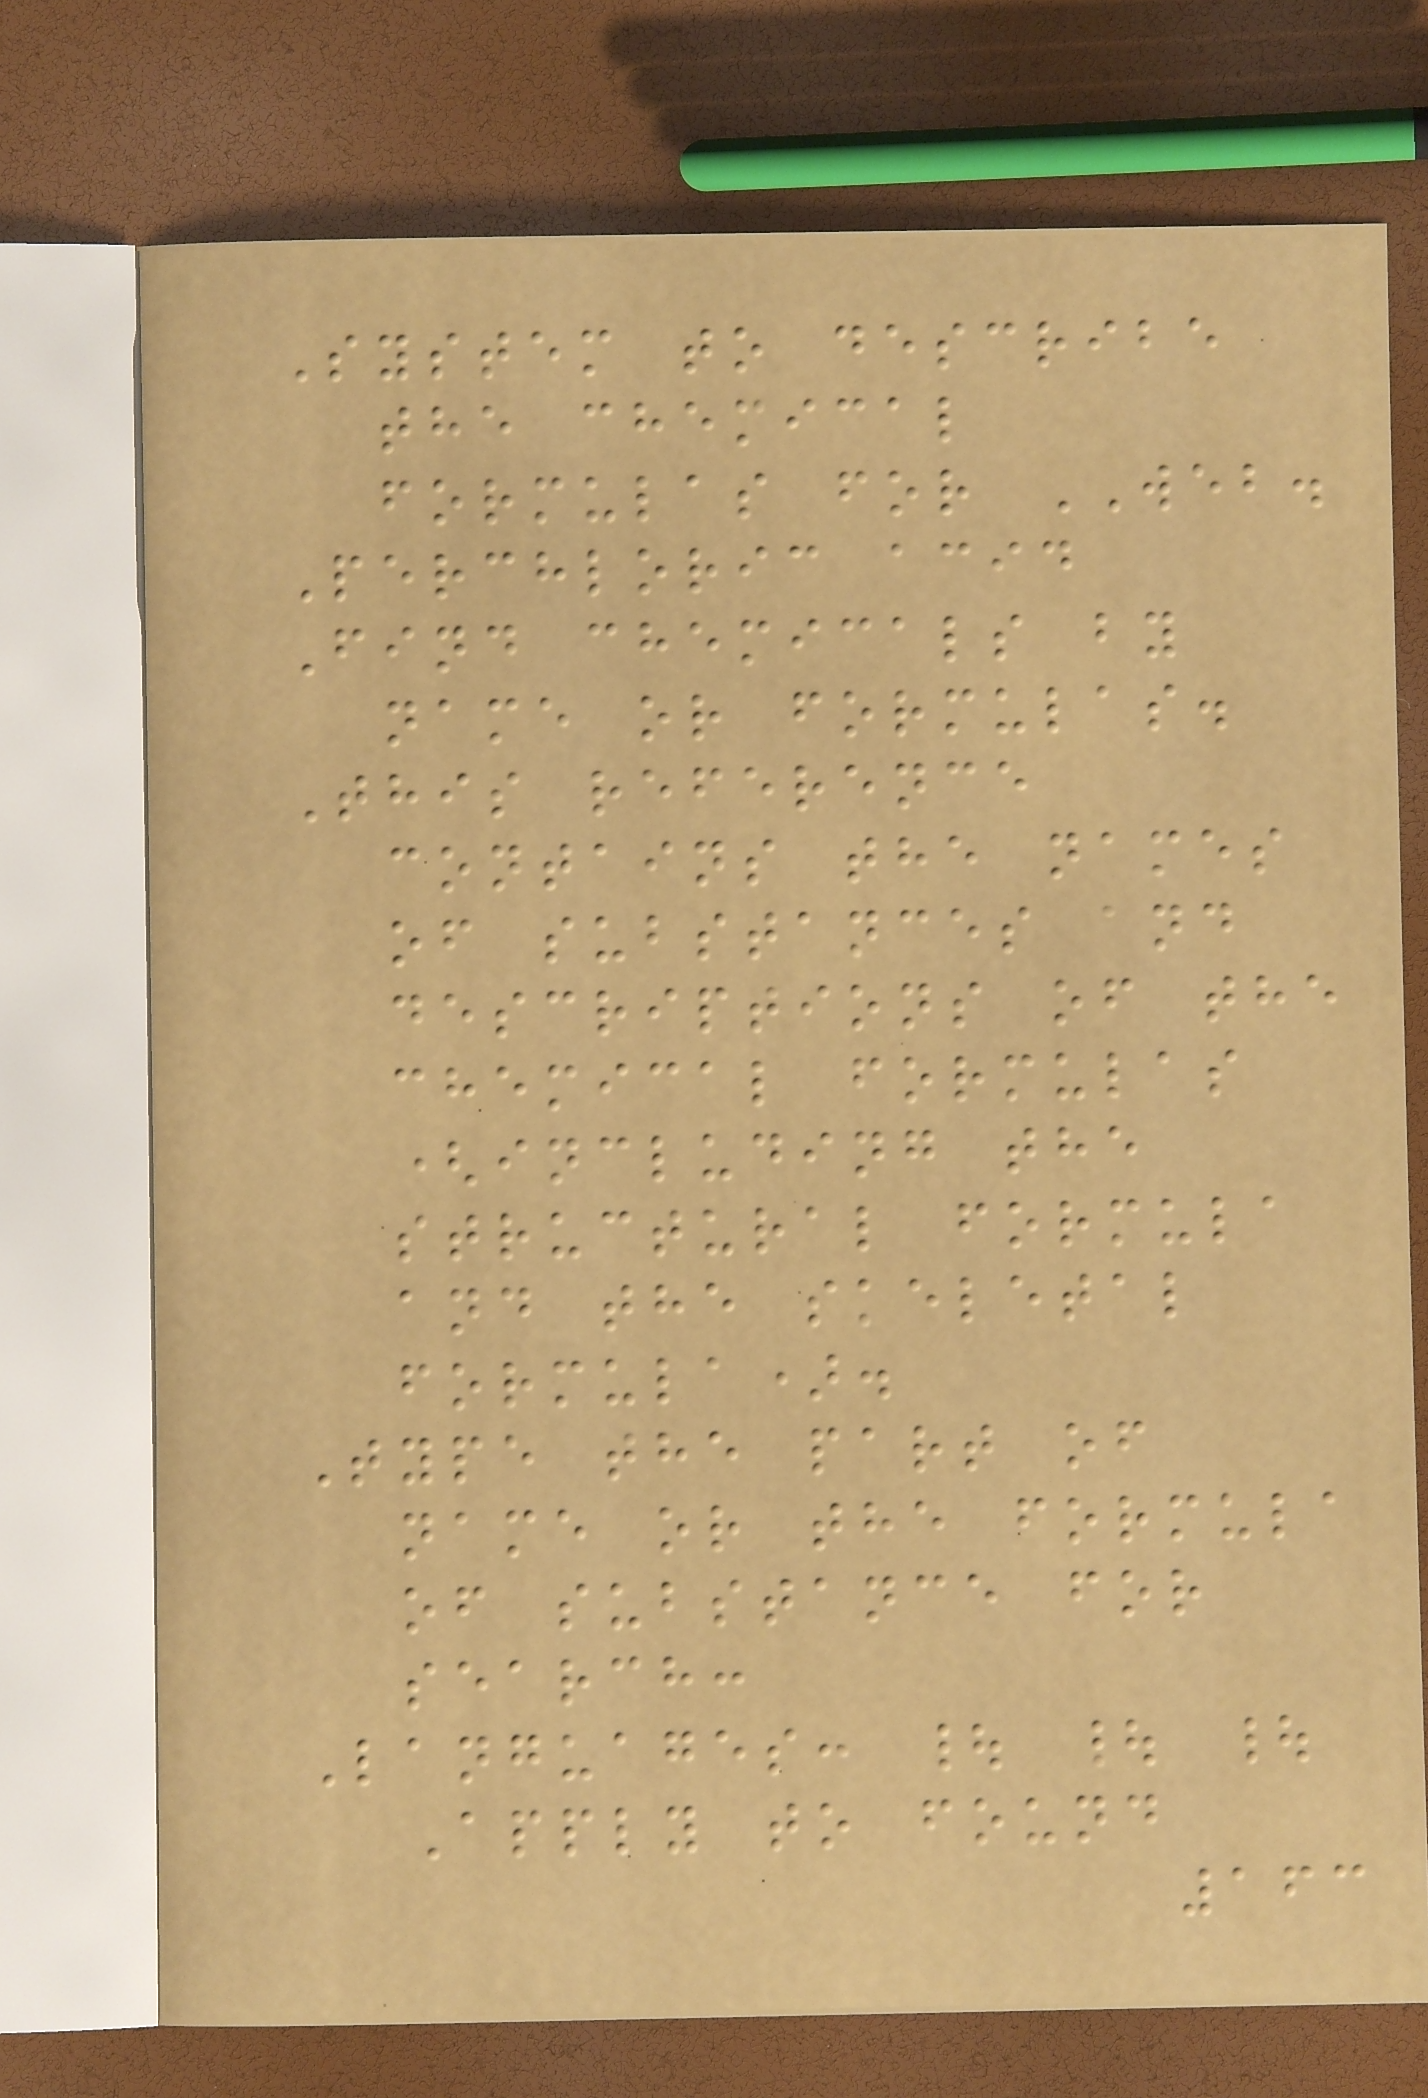System to describe
the chemical
formulas for WEB.
Perchloric acid
Find chemicals by
name or formulas.
This reference
contains the names
of substances and
descriptions of the
chemical formulas
(including the
structural formula
and the skeletal
formula).
Type the part of
name or the formula
of substance for
search:
Languages: | | |
Apply to found
163
